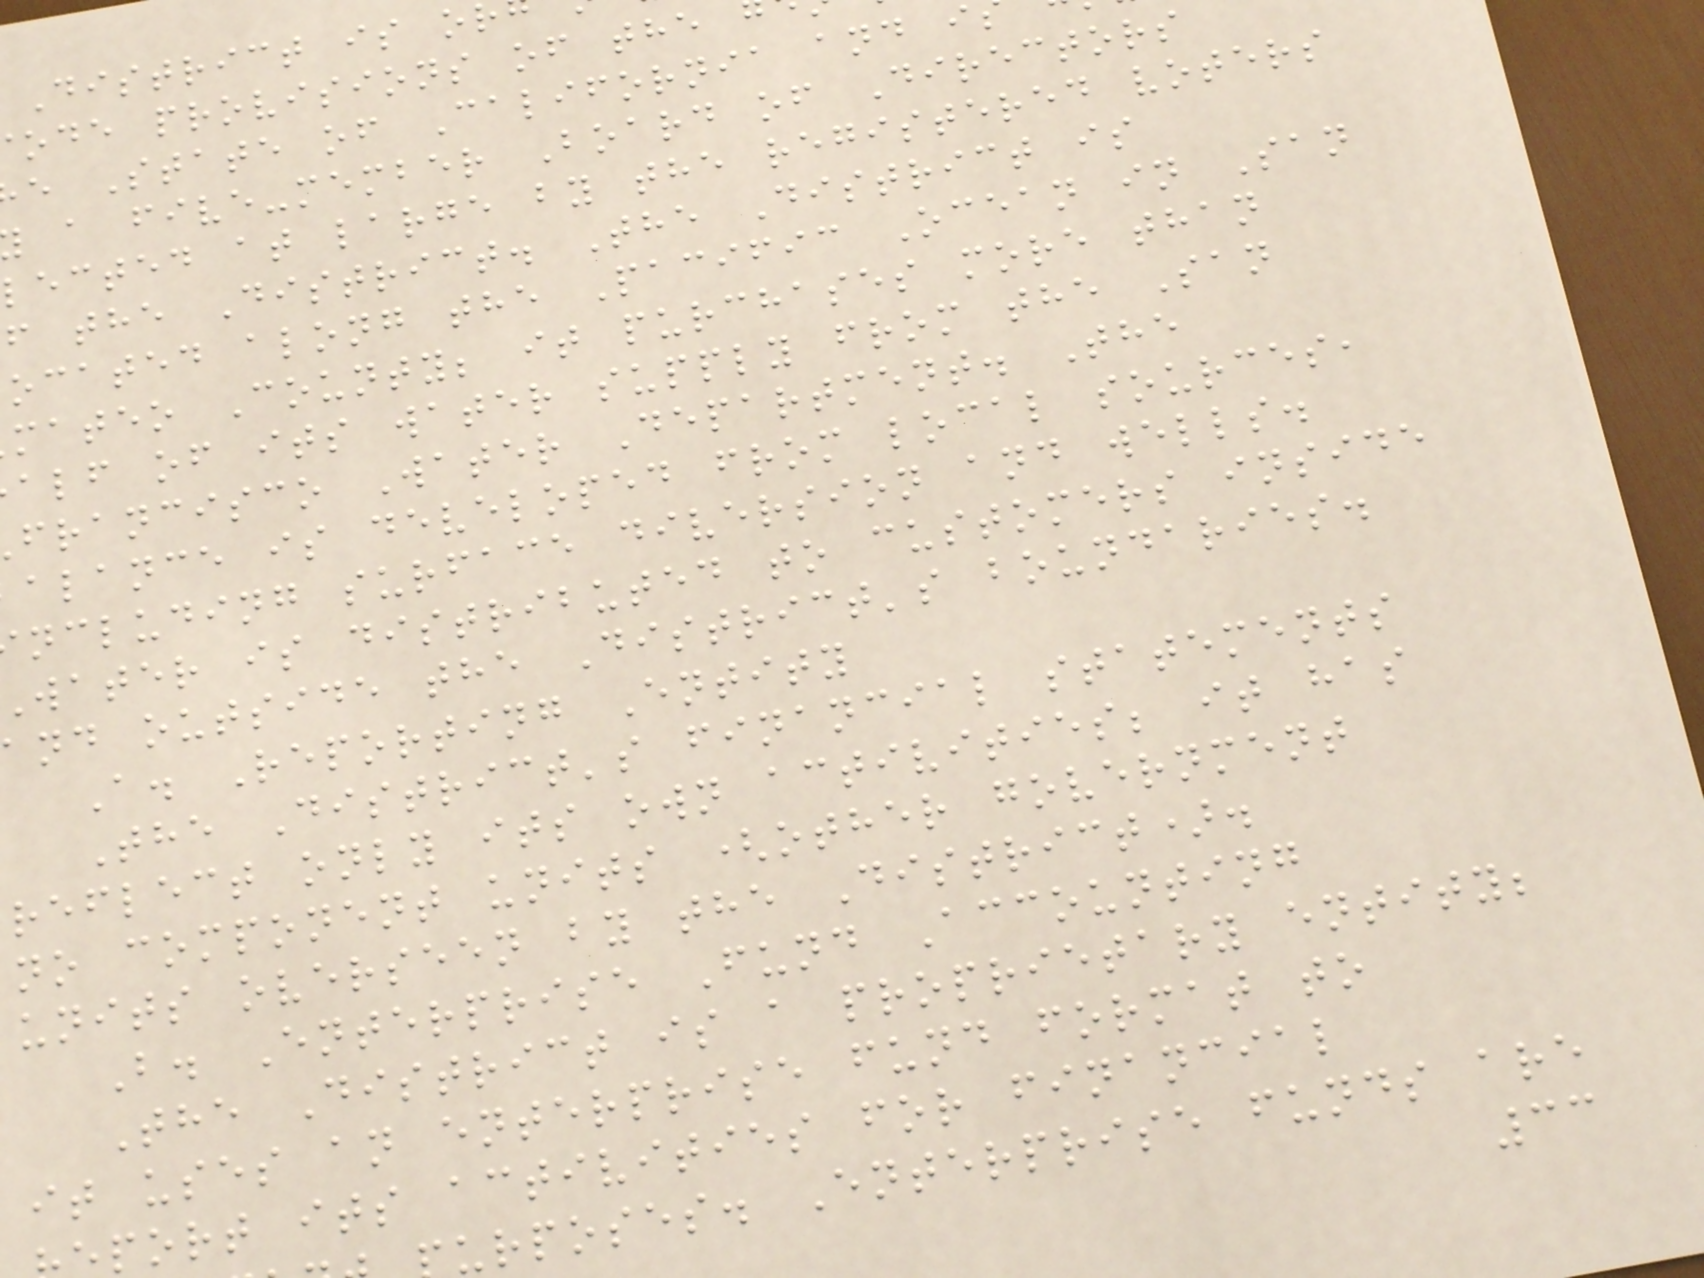District is o
ode provisions of the
e State of California and i
a five-member Board of Directors
lected at large by the registered voters
f the District. The District is
ocated along the Pacific Ocean in San
mateo County; it purchases more than
alf of its water supply from the San
francisco Water Department. The
alance is developed from local sources,
ncluding surface diversion and wells.
water is distributed to customers inside
and outside the District's boundaries.
A. Reporting Entity
The District's financial statements
reflect only its own activities; it has
no component units (other government
units overseen by the District).
B. Enterprise Fund Accounting
The District is a proprietary entity;
it uses an enterprise fund format to
port its activities for financial
urposes. Enterprise funds are
33
